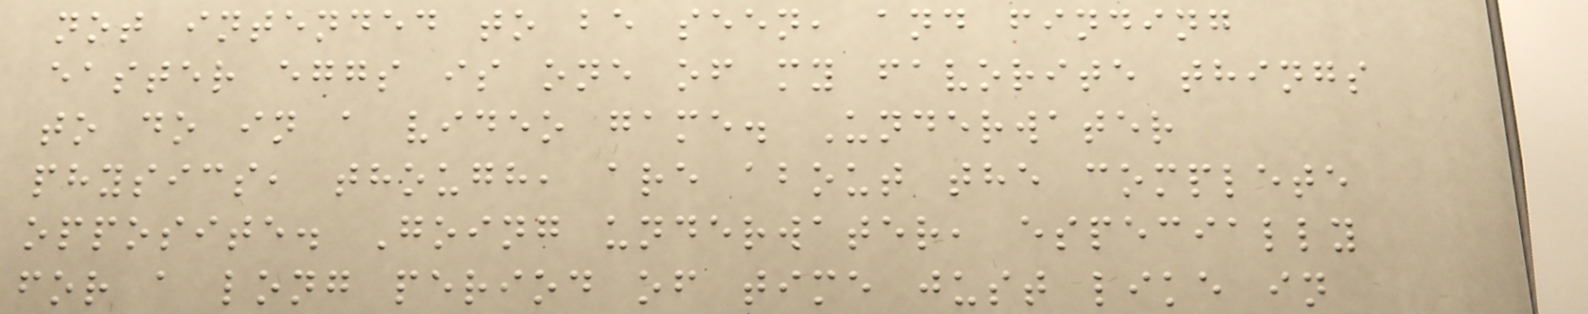not intended to be seen, and finding
easter eggs is one of my favorite things
to do in a video game. Underwater
physics, though, are about the complete
opposite. Going underwater, especially
for a long period of time just like in
